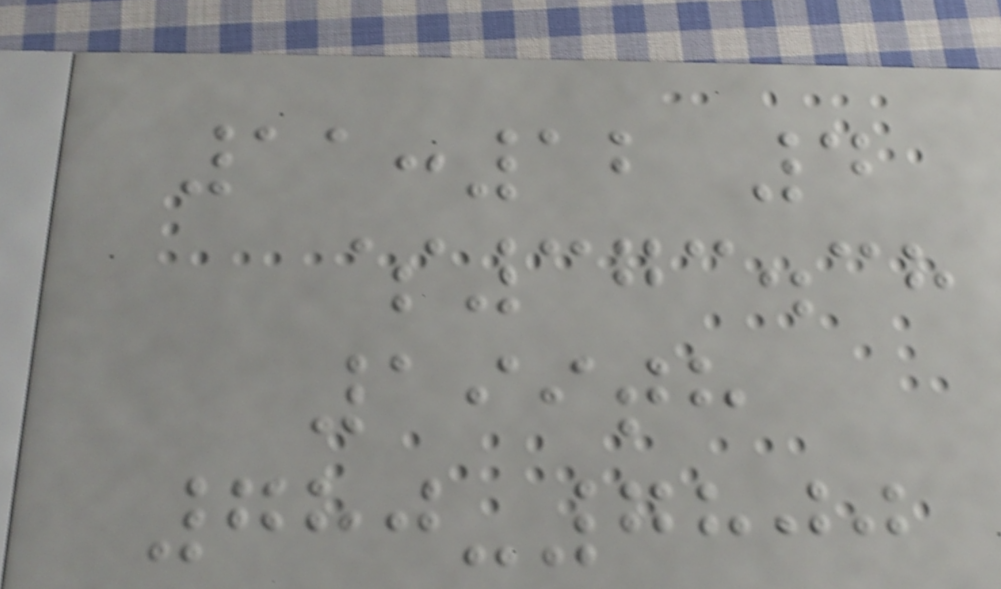11:12 4
$373.38
199th
780-7800
